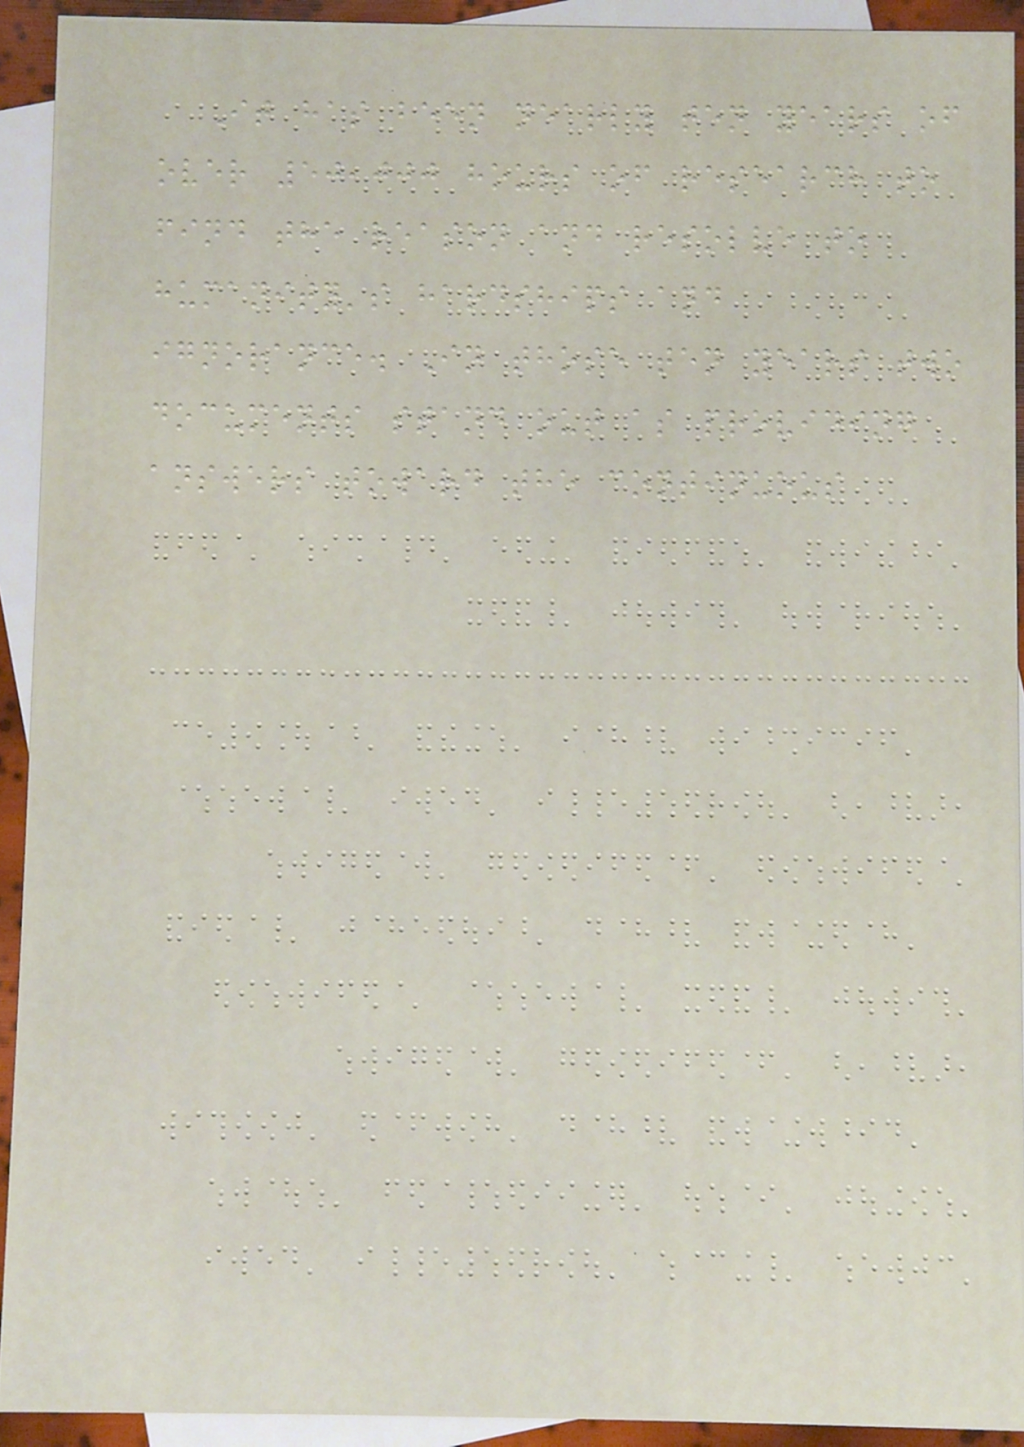It has been nearly ten years of
over 50,000 hours of research to
find the reason and resolve to
humanity's hardships and
ignorance. In those ten years two
documents stand out as providing
answers toward the continuous
